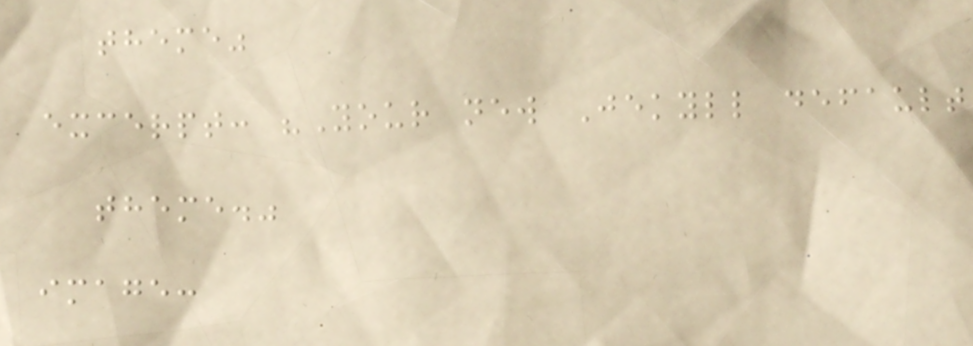theme"
excerpt: "Your new Jekyll default
theme."
image:
